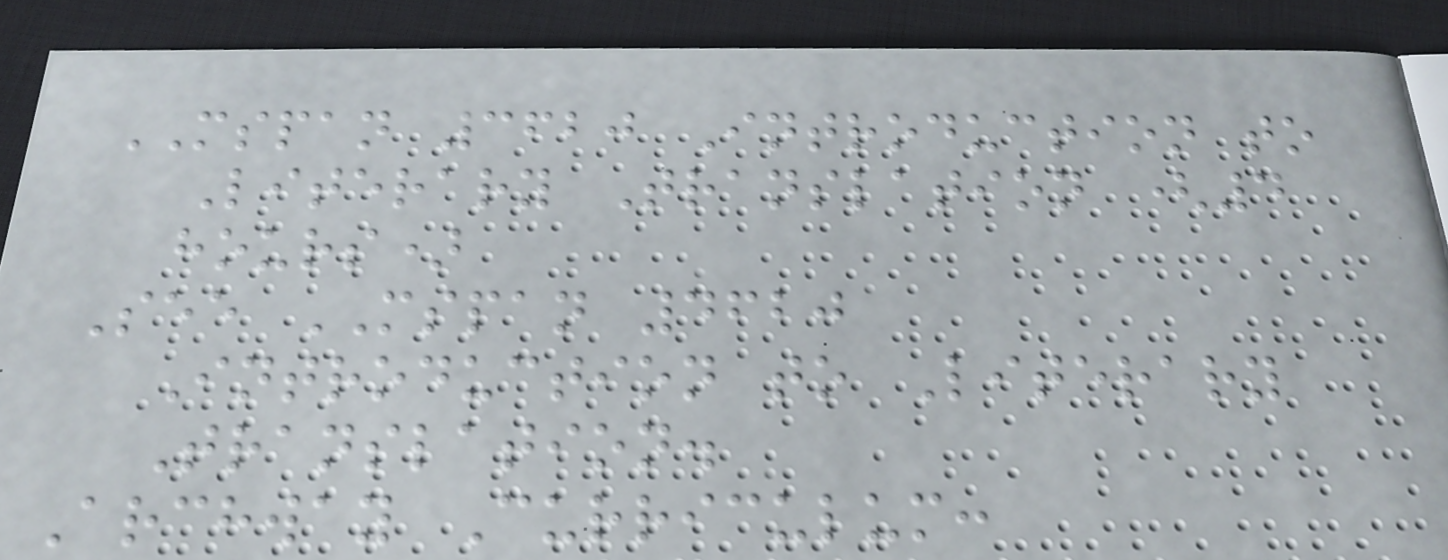MSPAN 3620 Introduction to
Literary Translation (4
hours)
See MSPAN 4620
Introduction to Literary
Translation.
Archway Curriculum:
